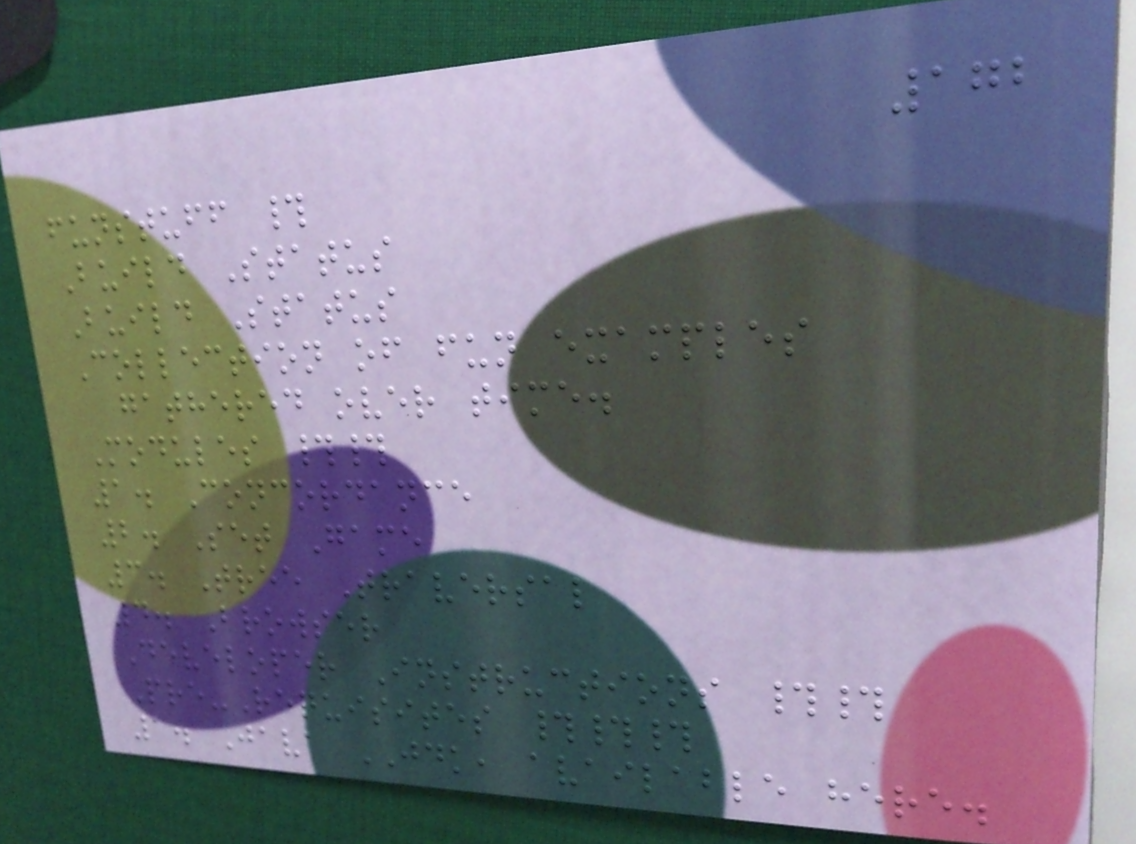172
funstuff #
Build Status
Build Status
Collection of fun examples
gathered over time.
Modules ##
1. Concordance
2. Set Game
3. Tree Traversal
4. Browser
Developer Instructions ##
Pre-Requisites ###
1. Java JDK, available here.
